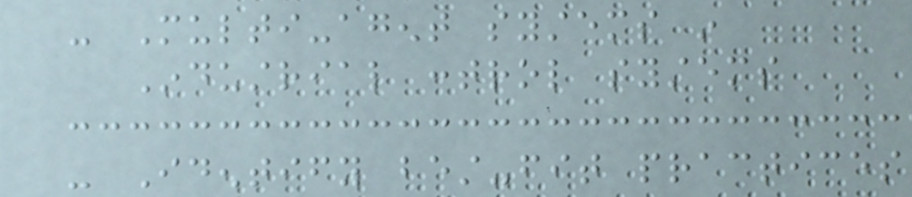- Multi-agent systems in
Industrial control systems
- Identify best-fit practices
